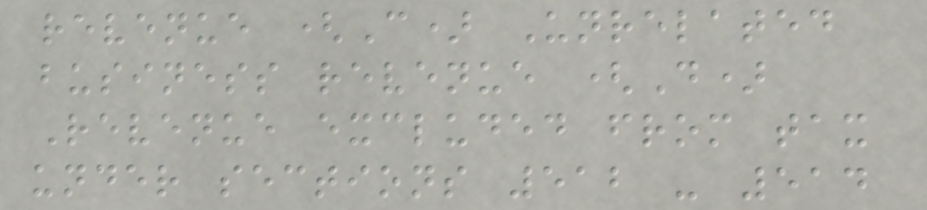revenue (C) Unrelated
business revenue (D)
Revenue excluded from tax
under sections 512 - 514
